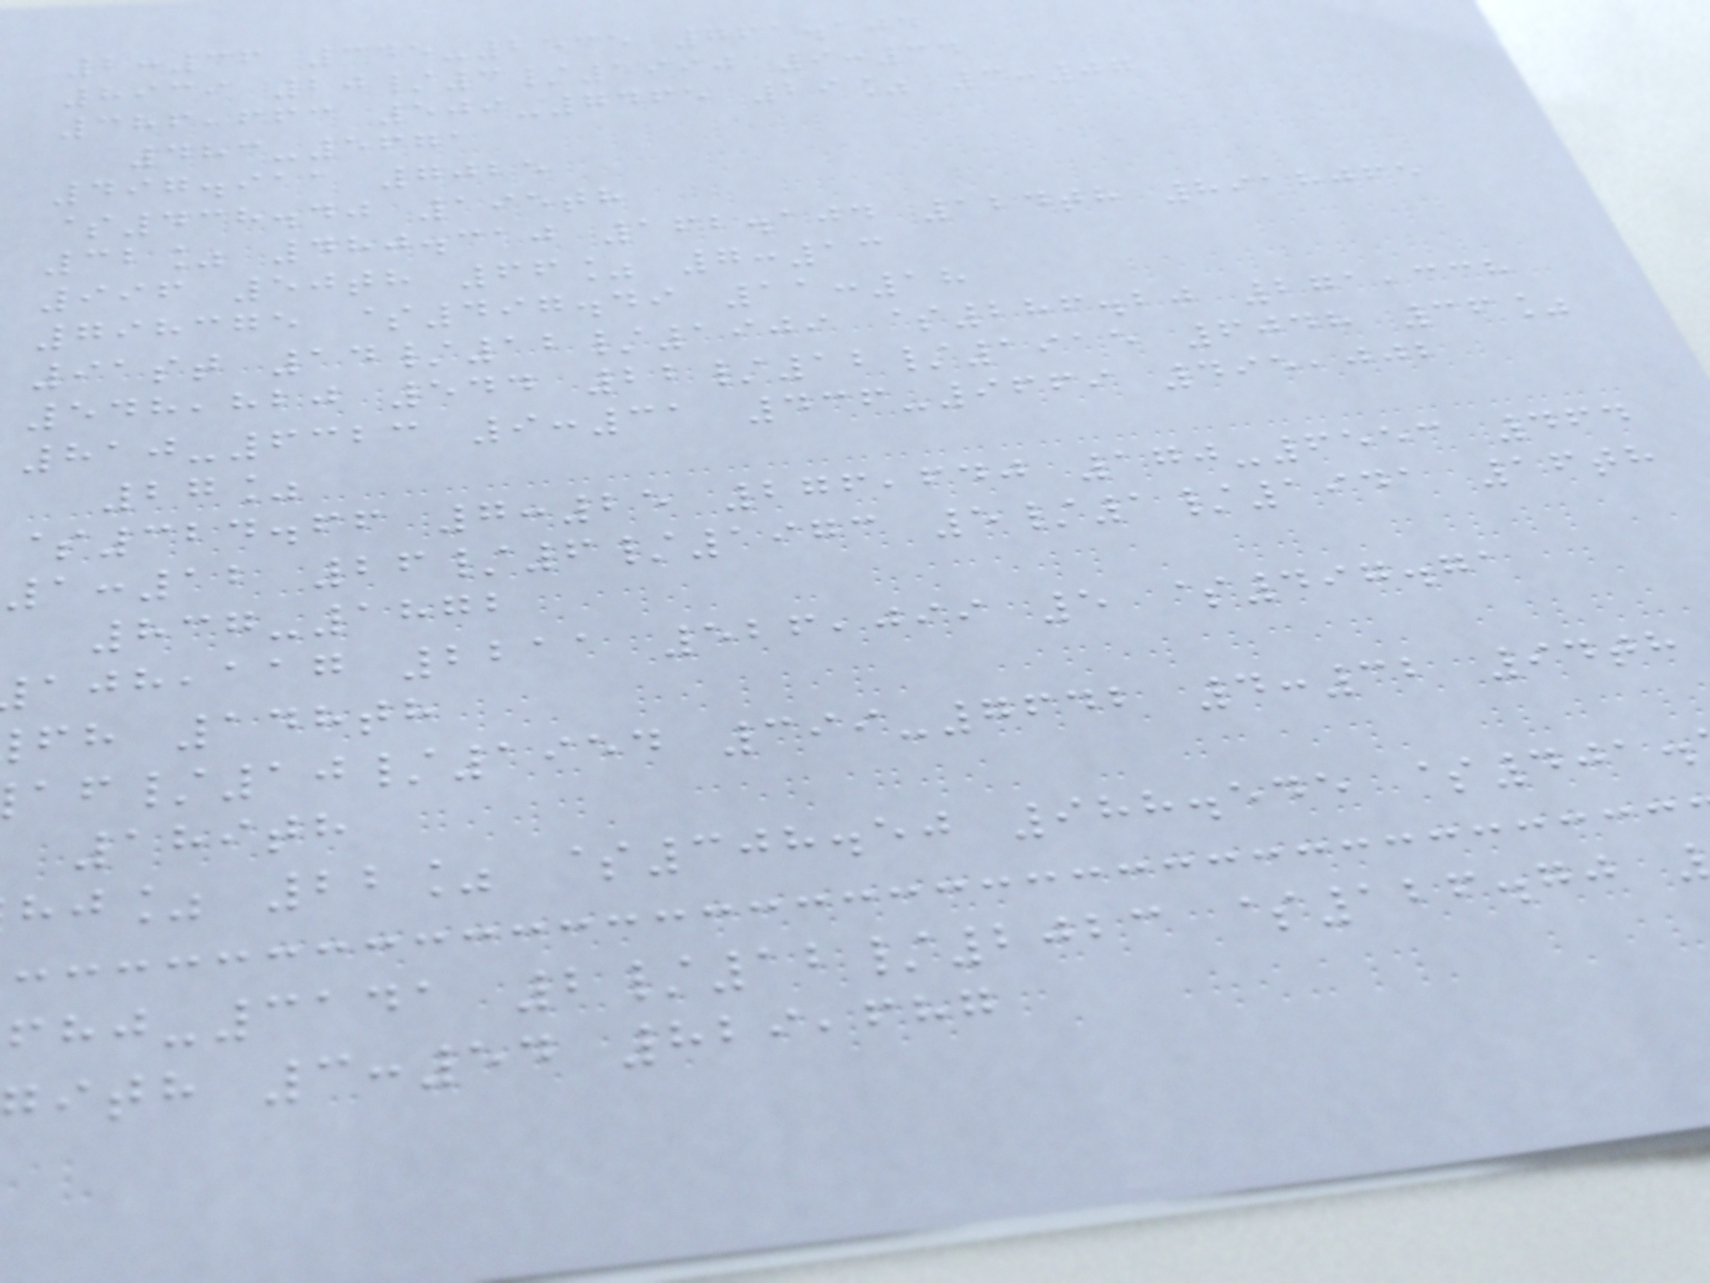2:36 345-2535 761.104
8939 20/3/1990 9:34
386,663 509-7465 29% 3:07
483-5671
497.911 7025
$438.40 195th
32% 480.310 162.104 124th 8918065
996 50th 66% 7:13
798375 $497.49 11:18
91st 14/12/1909 $286.20 271,338
548,820 544 22/12/1915 6048 36%
810-6323 9:31 436-9669 495,002
27%
$324.66 7:25 276,640 170-6553 464
1:12 26/6/1973 5/1/1941 16th
837-1872
,aag 2211 526,099 5 $497.71
fh 148th
/10/1954 399-7642 4:32 94th
189th
hj% 22% $308.50 988.545 $401.
-3141 2/12/2023 $126.70
ith 3:54 829,687
